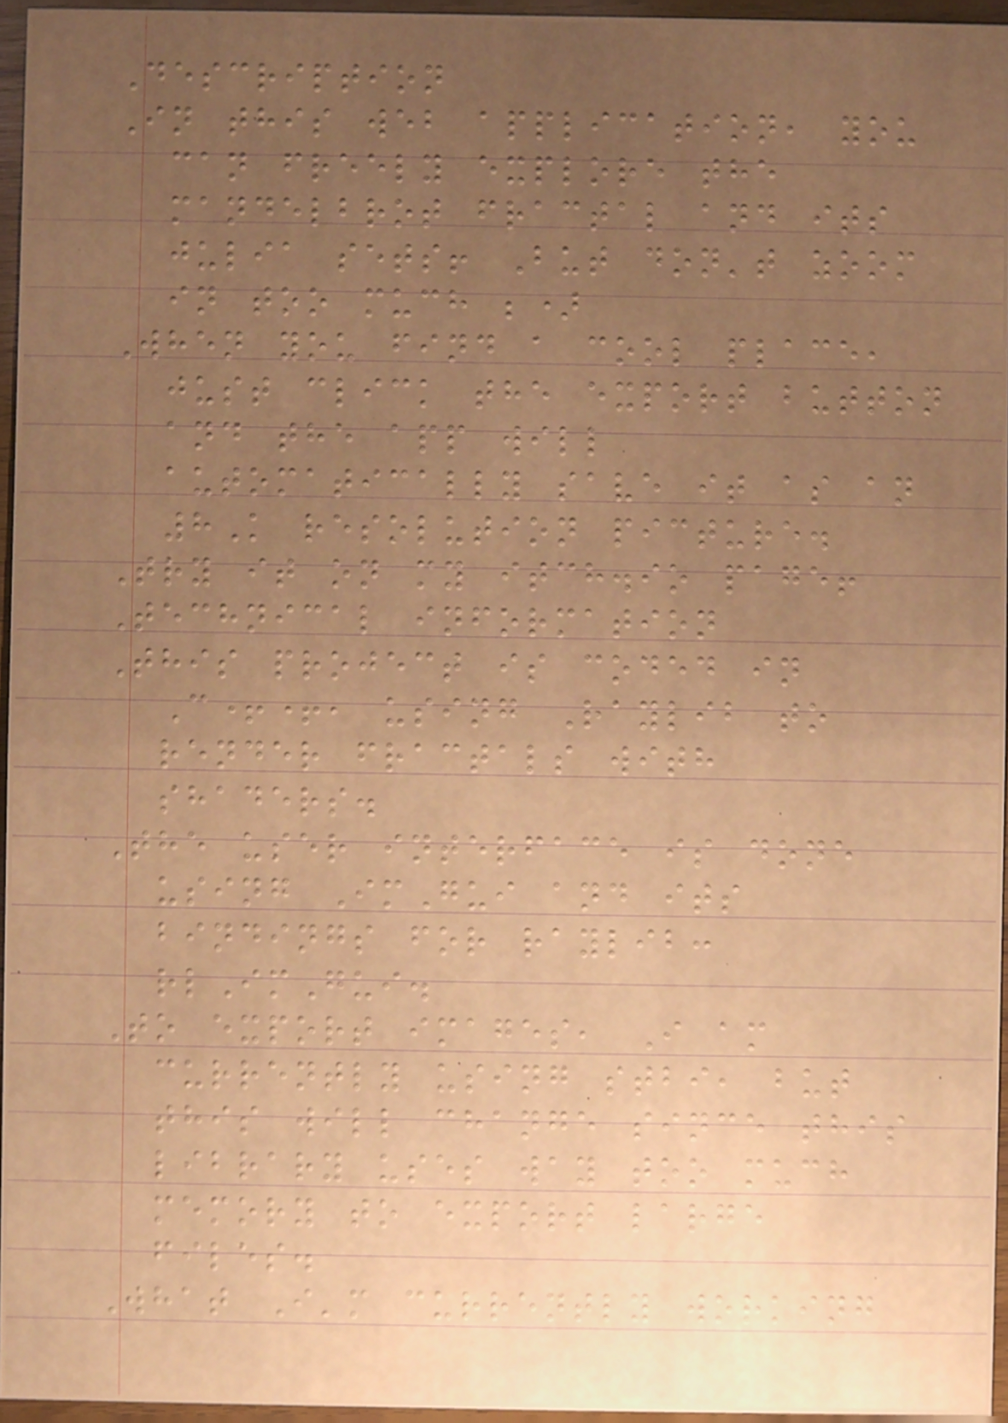Description
In this web application, you
can freely explore the
mandelbrot fractal and its
julia sets! But don't zoom
in too much ;)
When you find a cool place,
just click the export button
and the app will
automatically save it as an
8K resolution picture.
Try it on my itch.io page!
Technical information
This project is coded in
C++, using Raylib to
render fractals with
shaders.
The user interface is done
using ImGui and its
bindings for raylib:
rlImGui.
To export images, I am
currently using stbi, but
this will change since this
library uses way too much
memory to export large
files.
What I'm currently working
